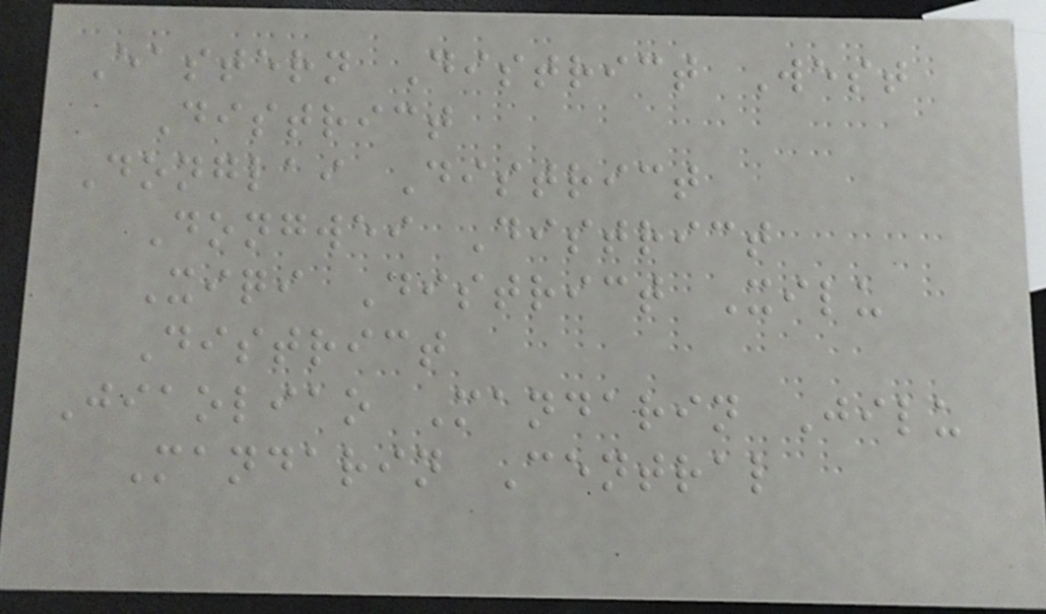Eastern District West
District
Donglai District
Dongwei District
Xiqi District Xilu
District
Jiaoliao Mandarin Jilu
Mandarin Central
